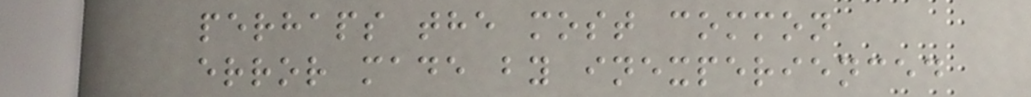perhaps the most common
error made by inexperienced
